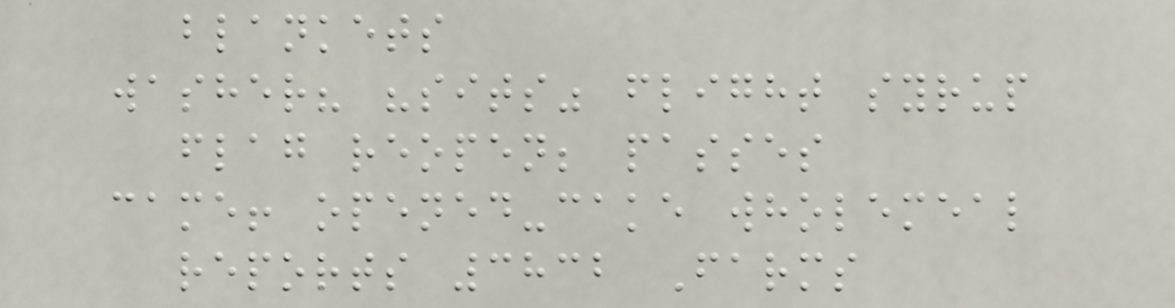blankets
washer? "sits" flight syrup
flag reopen; passes
came! opened-cake wholemeal
reports 3832 Farms
